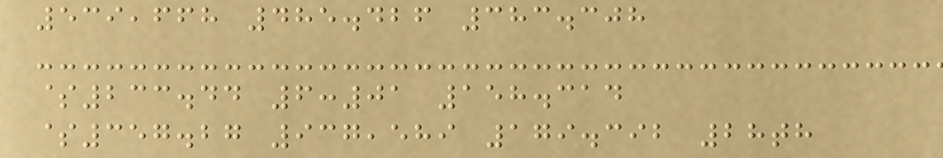539,668 485.426 383.308
$233.44 6:01 158.314
$357.27 937,589 179.392 28th
